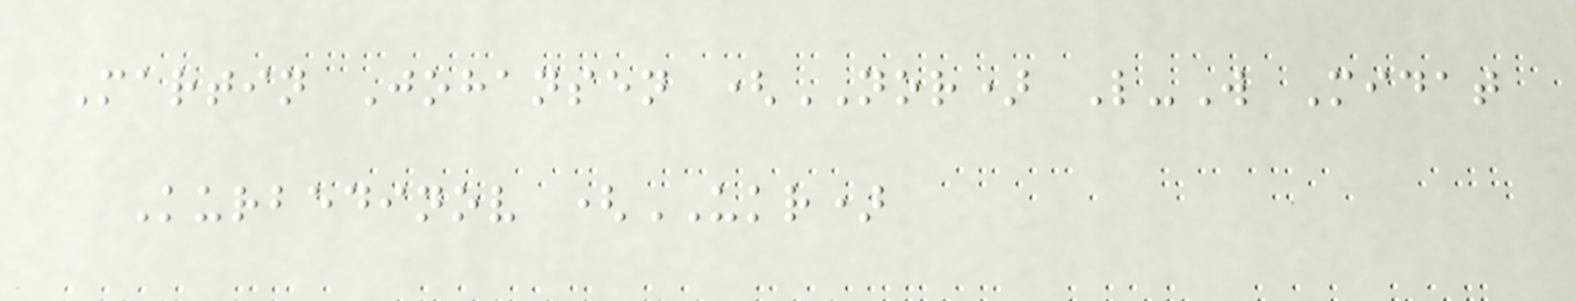Martin Johansen (NOR) L-W Midat
Kurbedinov (UKR)
